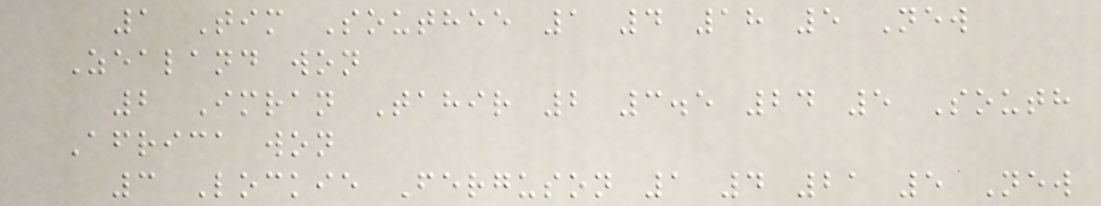1 Tim Southee 1 4 18 5 New
Zealand won
2 Imran Tahir 2 3.5 24 5 South
Africa won
3 Lockie Ferguson 1 4 21 5 New
